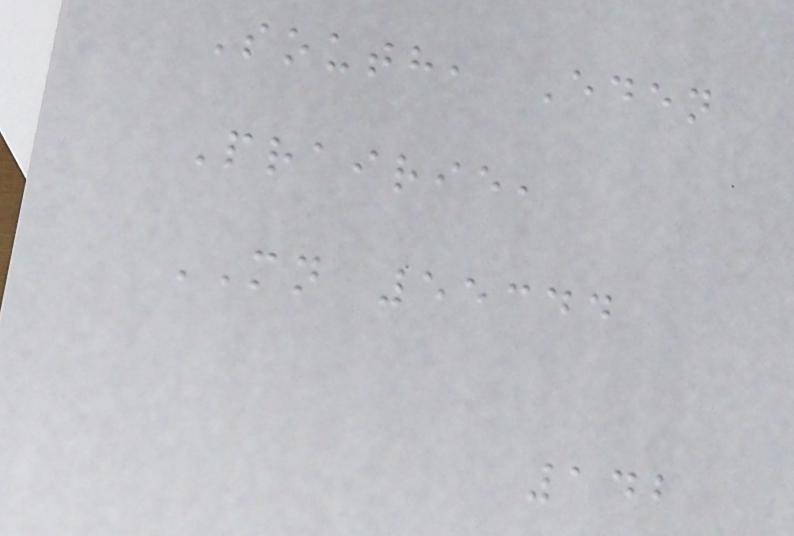South, Eden
Prairie,
MN 55344
142
